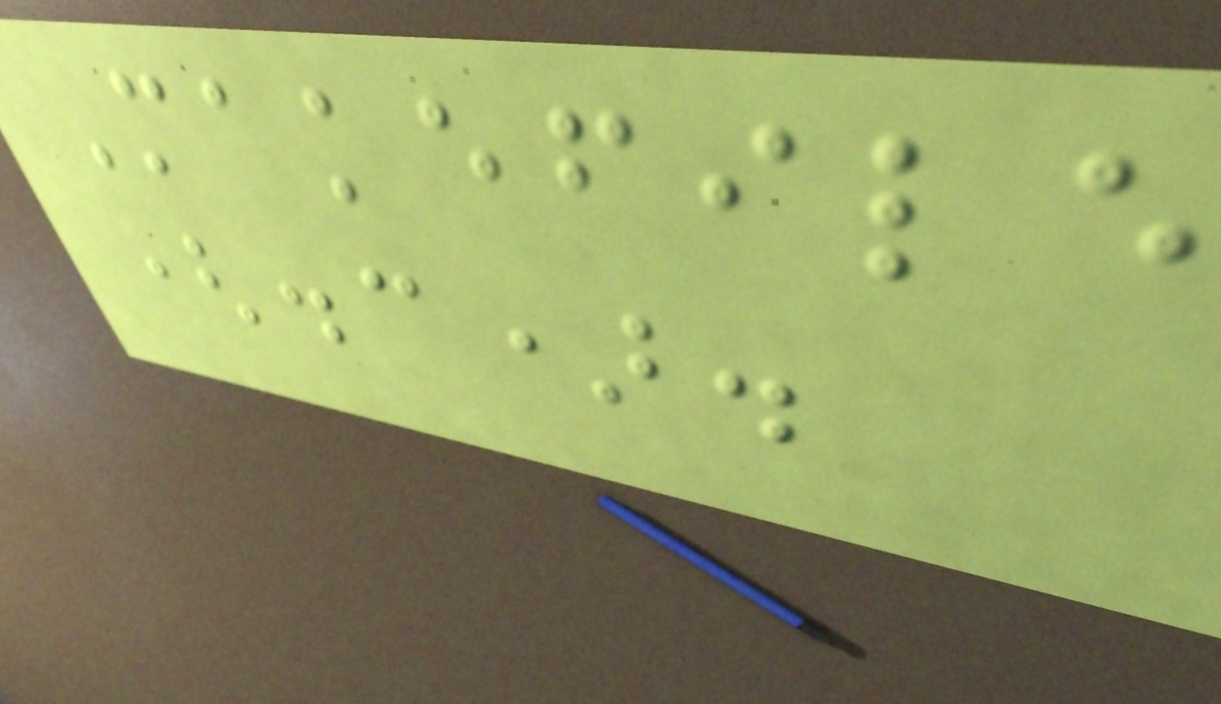Makefile
(.c).
